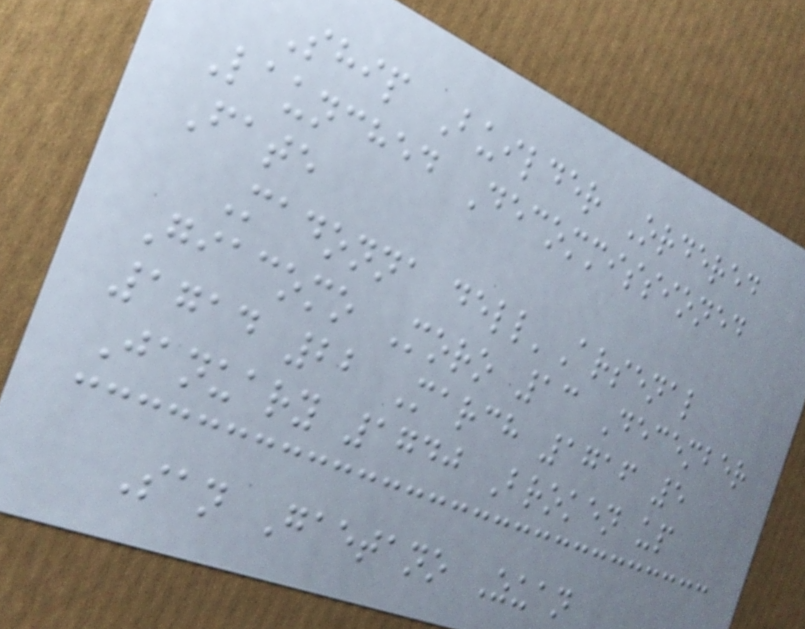Ship Builder Ordered
Launched Decommissioned
Fate
Madonna dell'Arsenal
Giacomo Moro 13 December
1714 22 March 1716 5
January 1740 Broken up
San Gaetano Zuan
